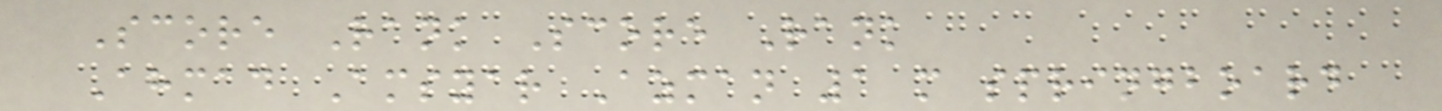Score Rank Score Rank
Ahmad Amsyar Azman 1 m springboard
